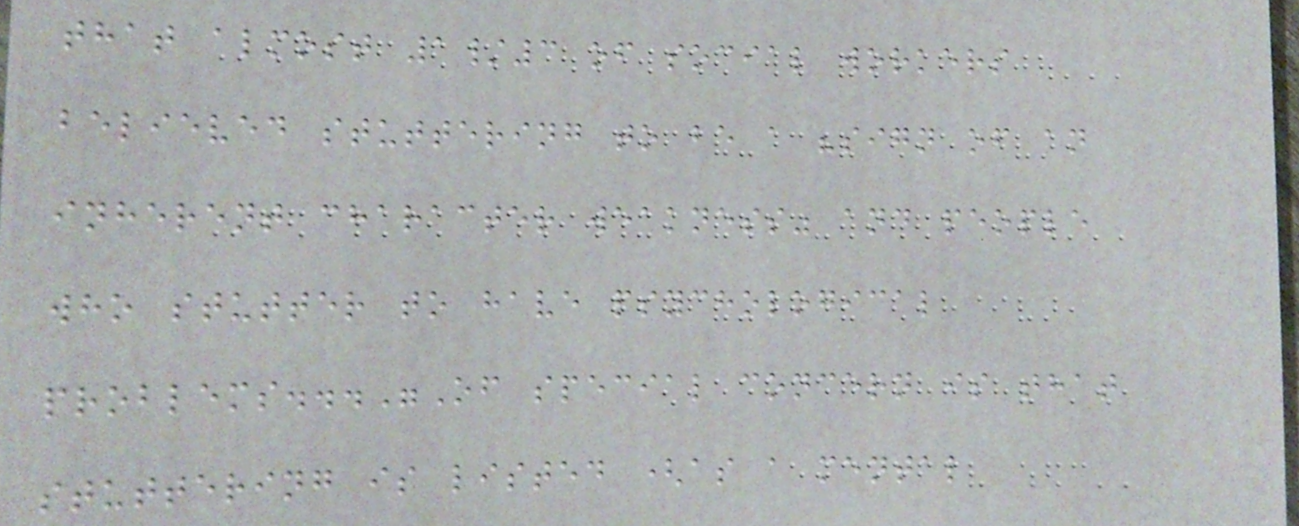that almost 1/3 of social workers
believed stuttering to be a "sign of an
inherent character weakness" and people
who stutter to have psychological
problems..."Of special concern is that
stuttering is listed (as a mental
